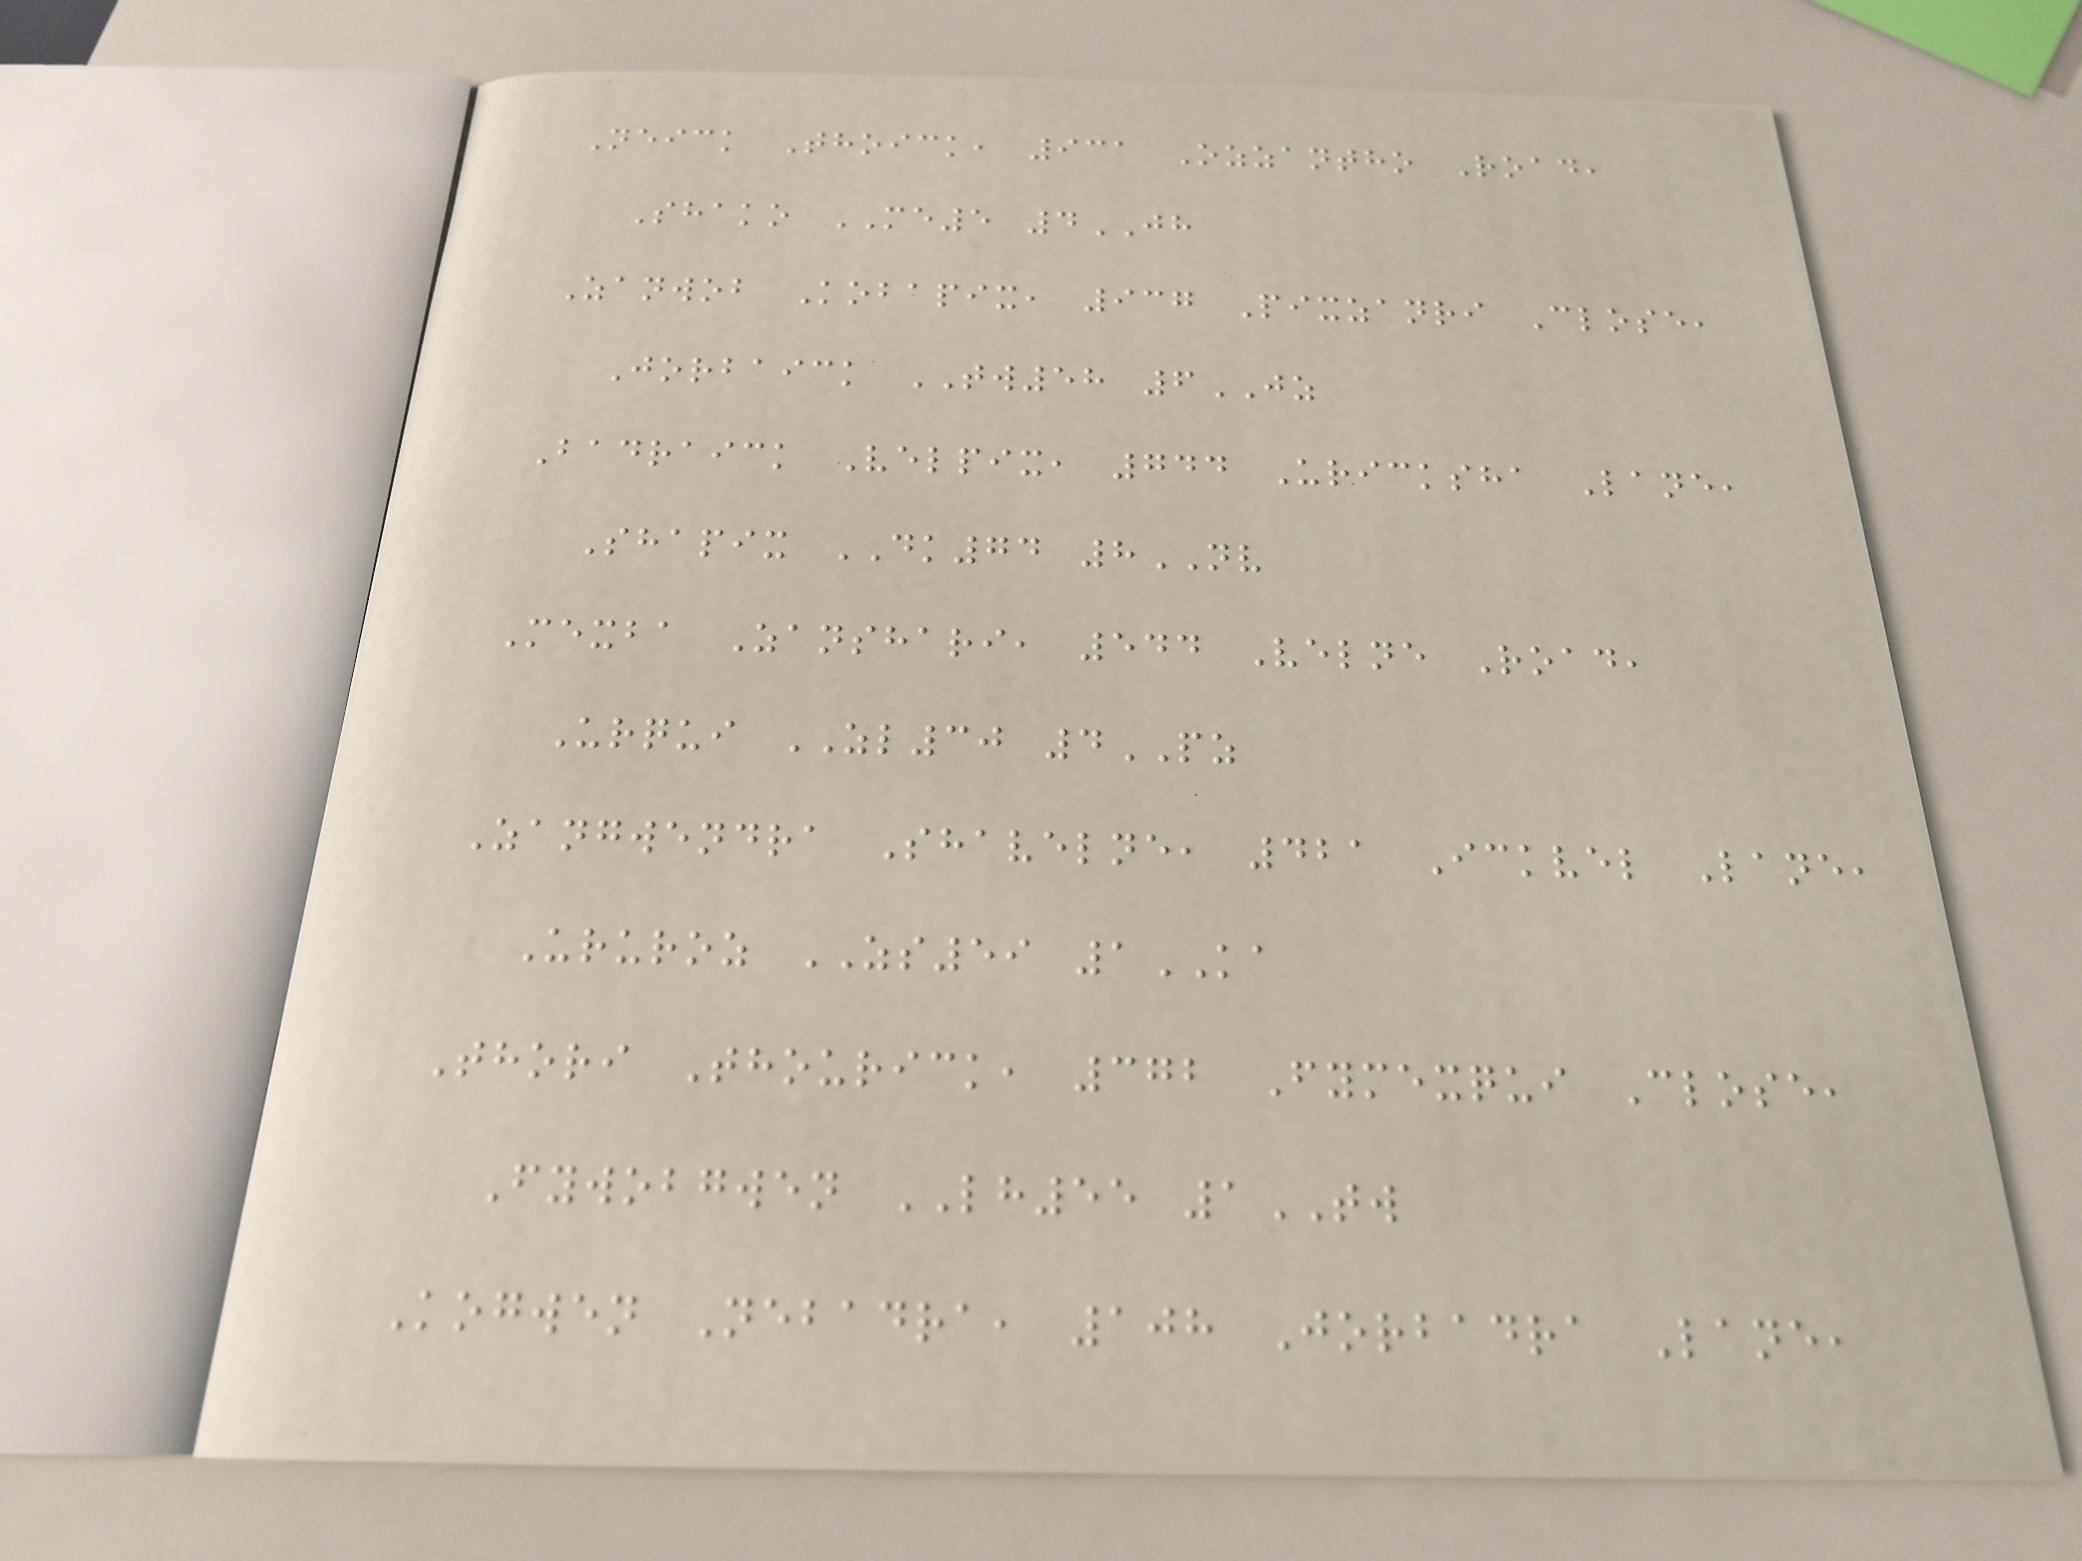Neick Thoick, 931 Ozzantho Road,
Shako ME5 4JH
Zanwob Kobapix, 937 Pixzanri Close,
Jorbaick TW58 6JZ
Badraick Velpix, 744 Uricksha Lane,
Shapix DK74 8NV
Mexba Zanshari, 544 Velne Road,
Urqui ZL30 4PZ
Zangwendra Shavelne, 421 Ickvel Lane,
Ururoz ZS59 1KA
Thori Thourick, 372 Fymexqui Close,
Fywobgwen LH55 1TW
Kogwen Nebadra, 108 Jorbadra Lane,
